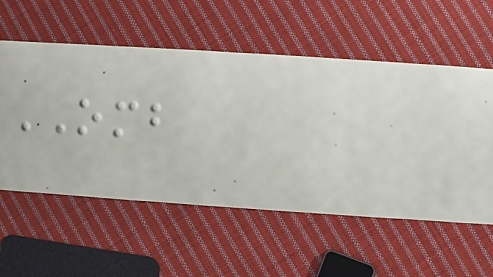OMB
